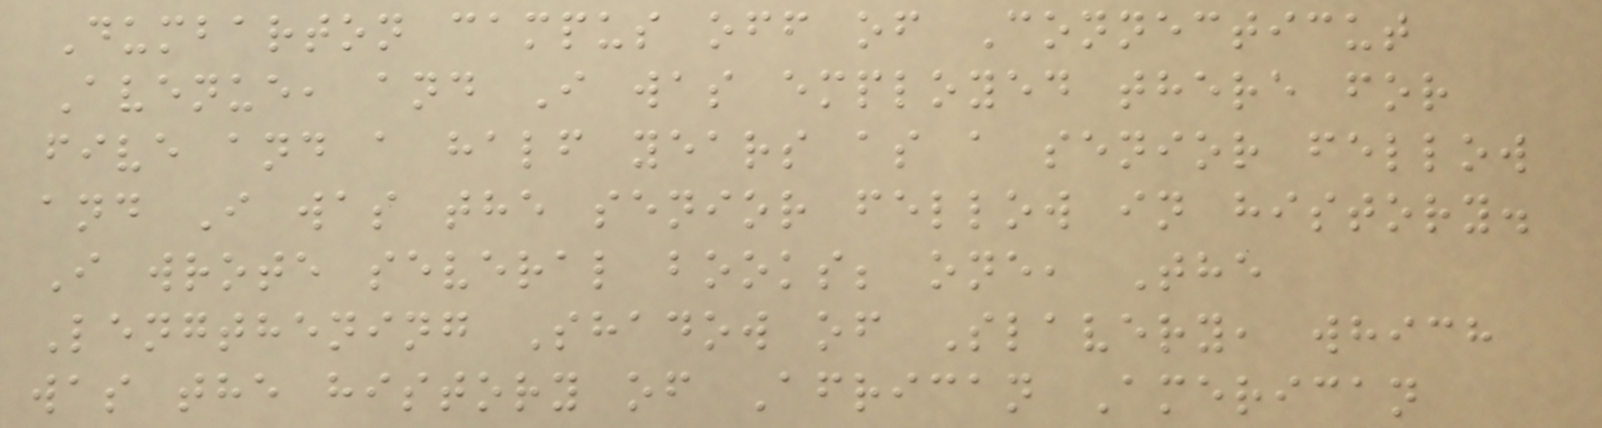Dumbarton campus off of Connecticut
Avenue, and I was employed there for
five and a half years as a senior fellow
and I was the senior fellow in history.
I wrote several books; one, The
Lengthening Shadow of Slavery, which
was the history of African American
